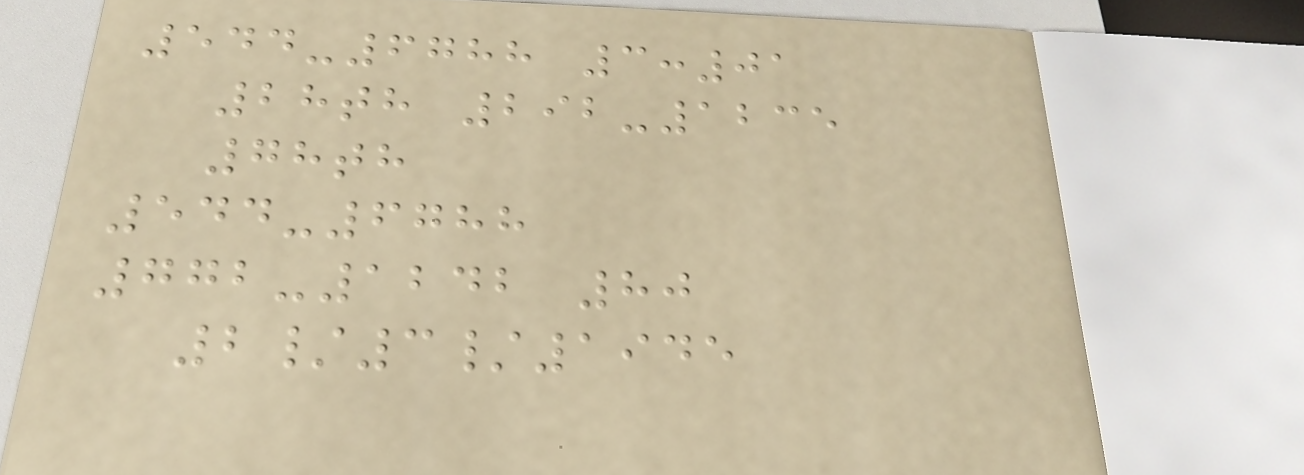544-6788 3:01
28th 292-1235
78th
544-6788
772-1242 80
2/3/1945
